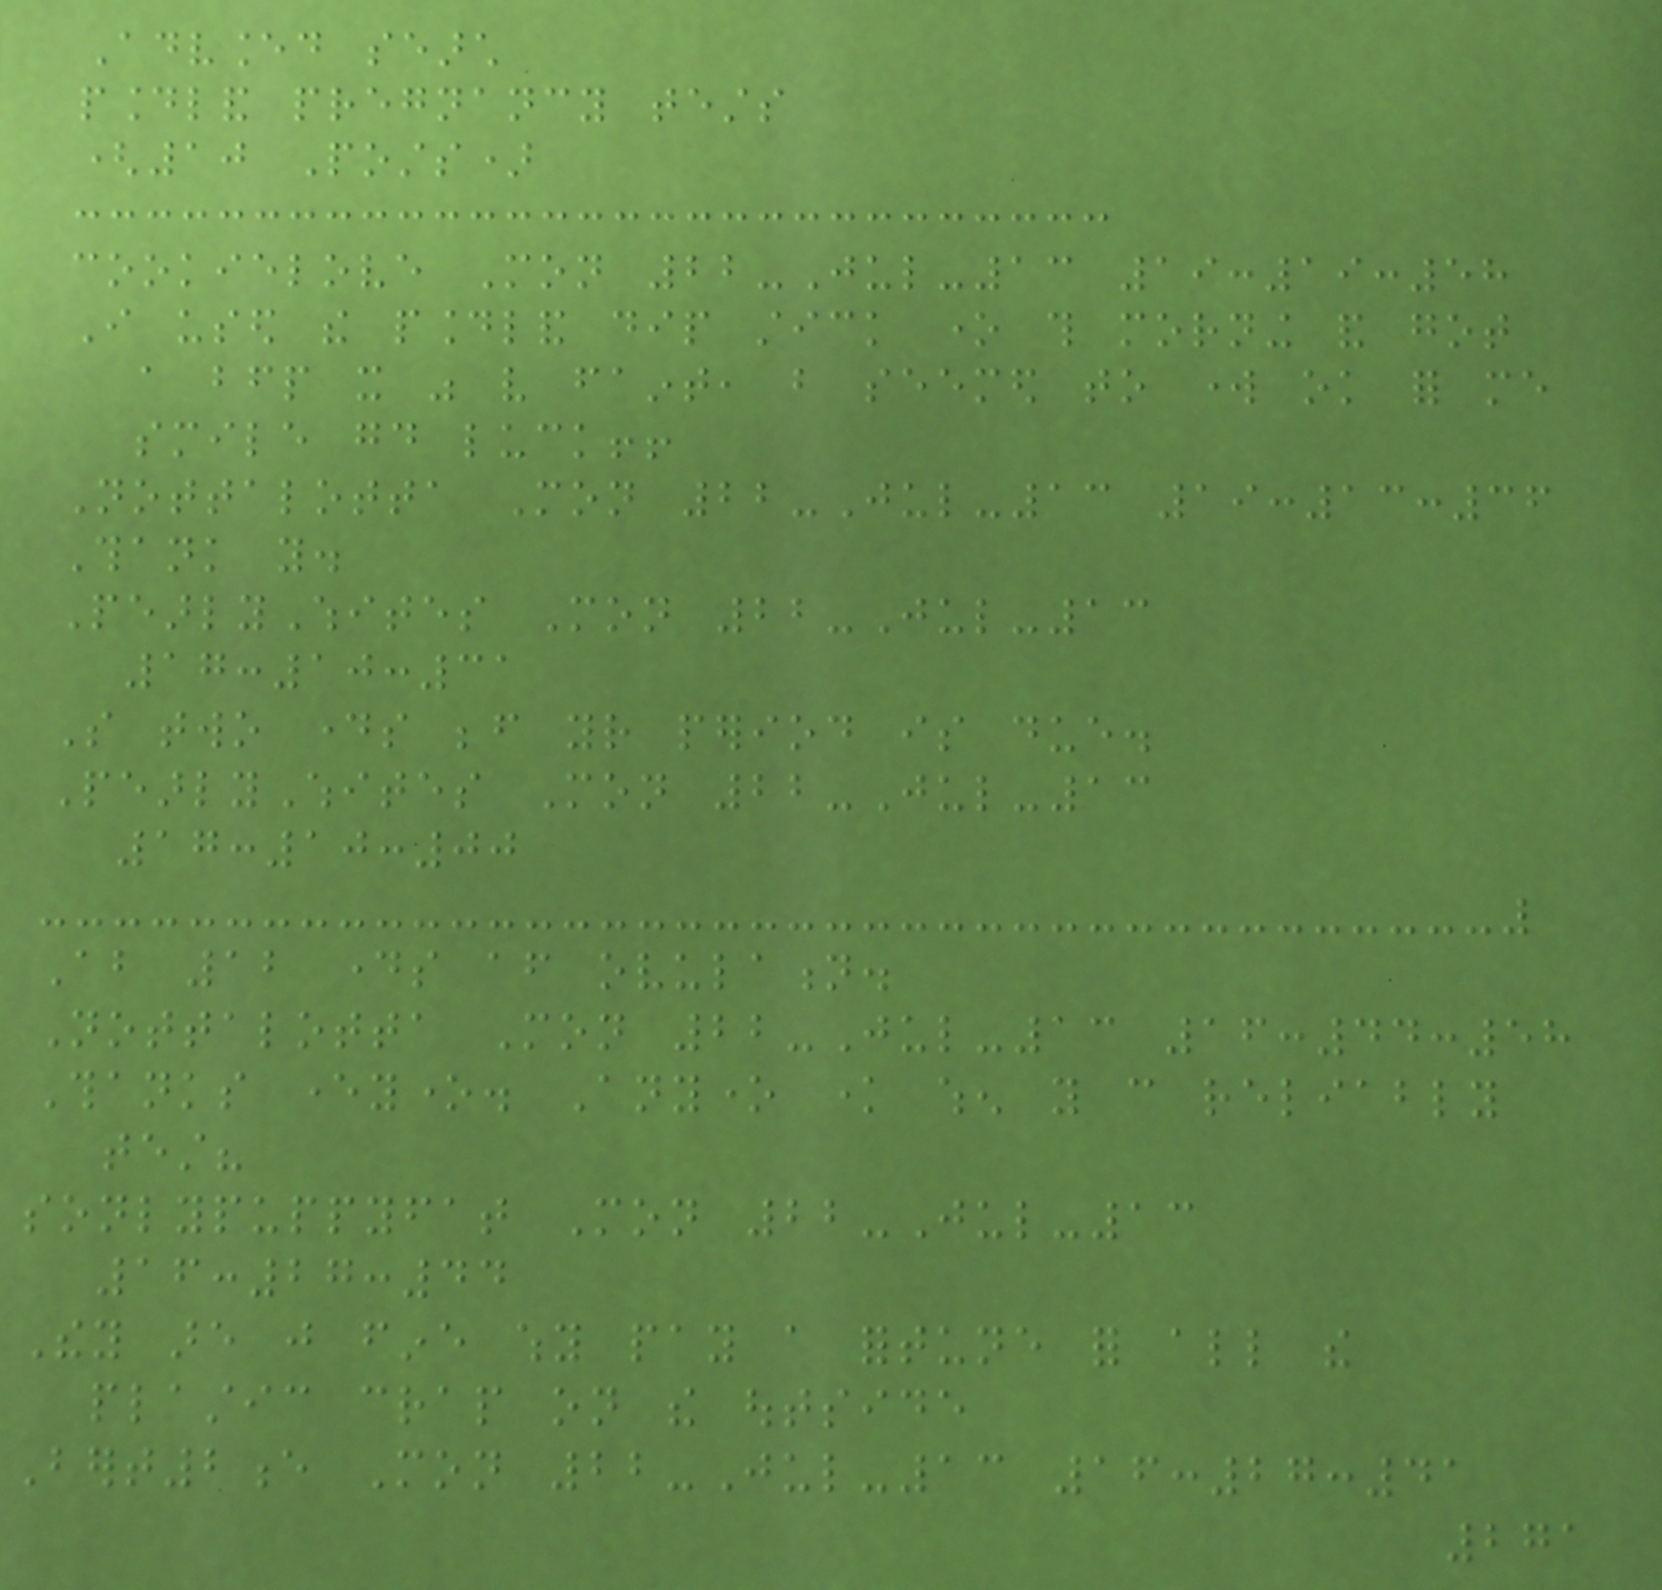Advanced search
poundland pregnancy tests
(10 Posts)
cookielove Mon 22-Jul-13 19:19:58
I used the poundland dip stick one this morning and got
a bfp it was very faint, but seemed to work ok for me
smile good luck!!
Nottalotta Mon 22-Jul-13 19:13:36
Thank you.
PearlyWhites Mon 22-Jul-13
17:10:31
So two days before your period is due.
PearlyWhites Mon 22-Jul-13
17:10:00
About 12 days after ovulation.
Nottalotta Mon 22-Jul-13 16:44:58
Thanks everyone. Anyone know when you can reliably
test?
sonlypuppyfat Mon 22-Jul-13
16:27:44
They are just fine why pay a fortune for all the
plastic crap on the outside
Bert2e Mon 22-Jul-13 16:27:41
271
